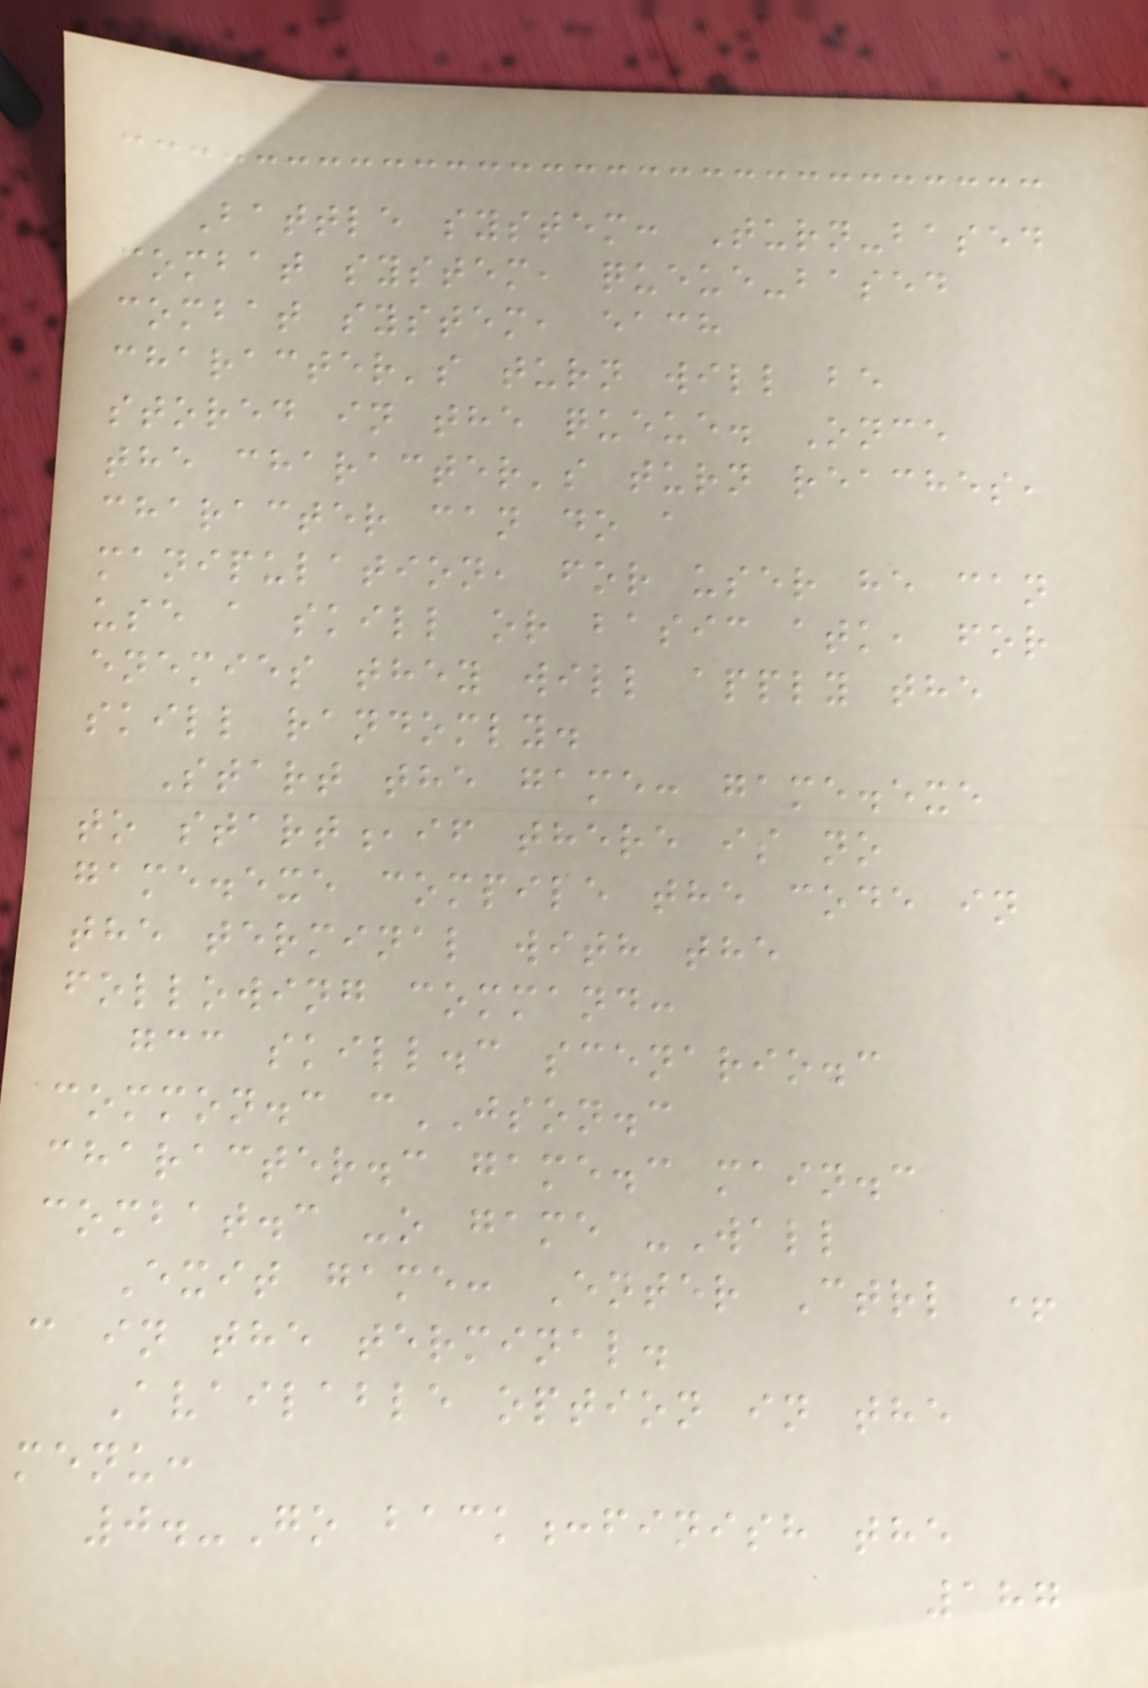Battle system: Turn-based
combat system, queue-based
combat system, each
character's turn will be
stored in the queue. Once
the character's turn reaches,
character can do a
manipulation, for user he can
use a skill or basic atk, for
enemies they will apply the
skill randomly.
Start the game: game.exe
to start,if there is no
game.exe compile the code in
the terminal with the
following command:
gcc skill.c scenario.c
common.c cJSON.c
character.c game.c main.c
combat.c -o game -Wall
Exit game: Enter Ctrl +
c in the terminal.
Available option in the
menu:
0.-Go back:finish the
187
